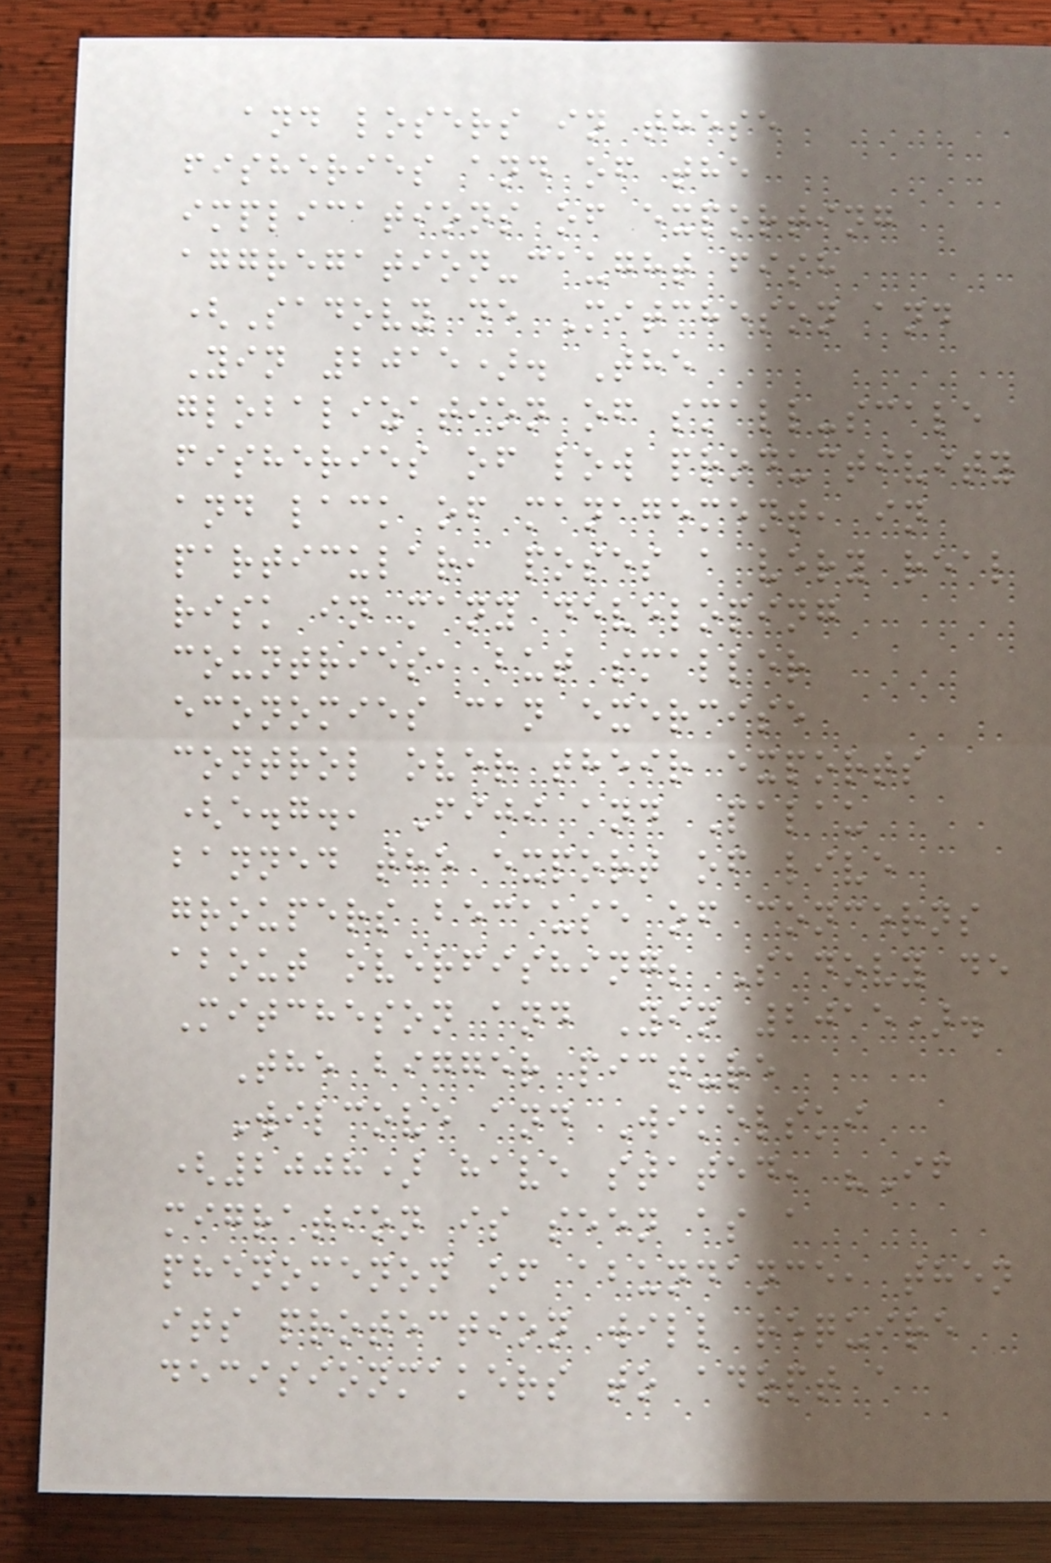and losers in these
fisheries and of the
implications of exporting
aggregation-caught fish
(Sadovy de Mitcheson and
Yin 2015). The
globalization of small-scale
fisheries of low productivity
and lack of management, in
particular, poses a very real
risk in many developing
countries, but smaller
economies can exercise
control over their exports
(e.g., Fiji and Palau
banned the export of live
groupers because of concerns
about overfishing; Sadovy de
Mitcheson and Yin 2015).
The bigger picture
Wilcove and Wikelski
(2008) have stated, "If
migration is seen as a
phenomenon of abundance, then
its protection will require
decisionmakers to adopt a
